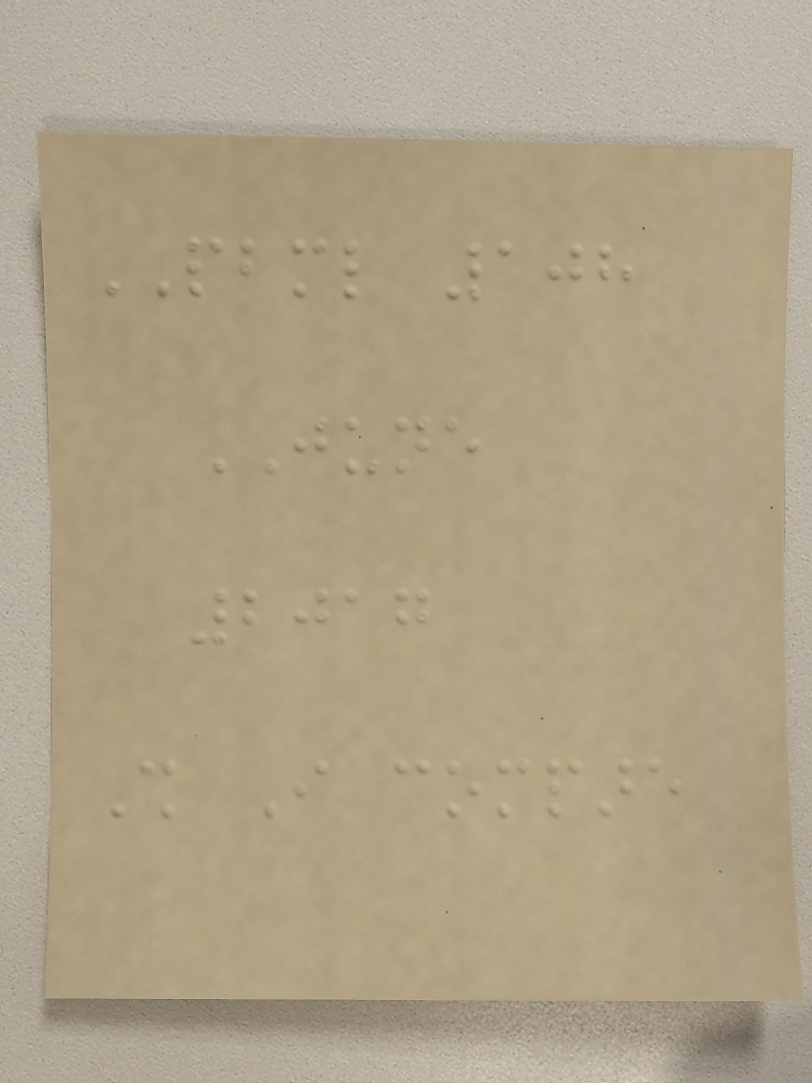PBML 108
JUNE
2017
Shall I compare
